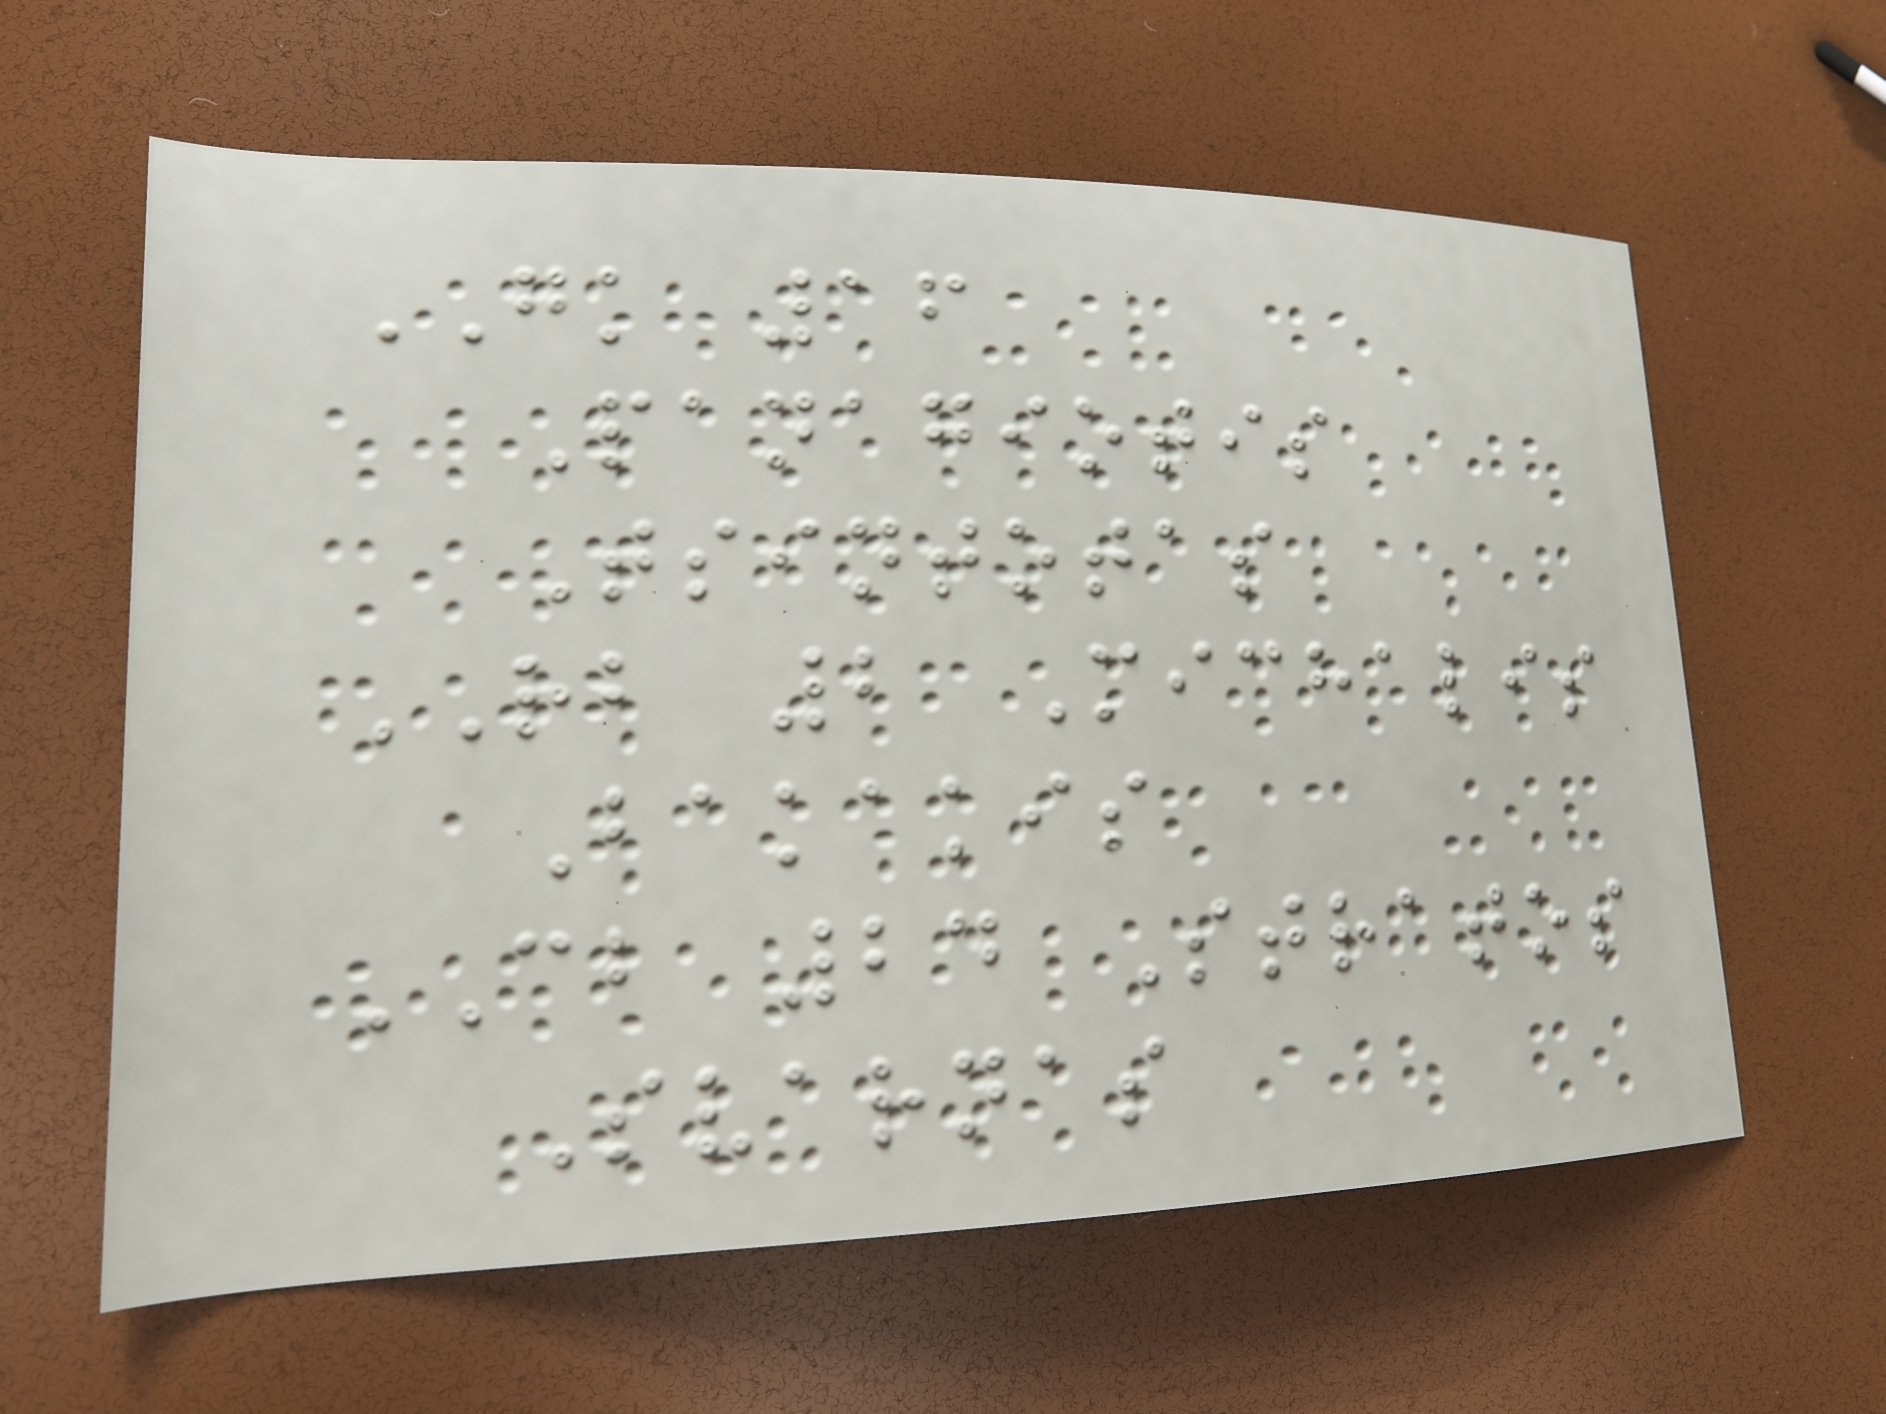GK 16
Panagiotis
Tsintotas
RB 2 Michalis
Bakakis
CB 24 Stratos
Svarnas
